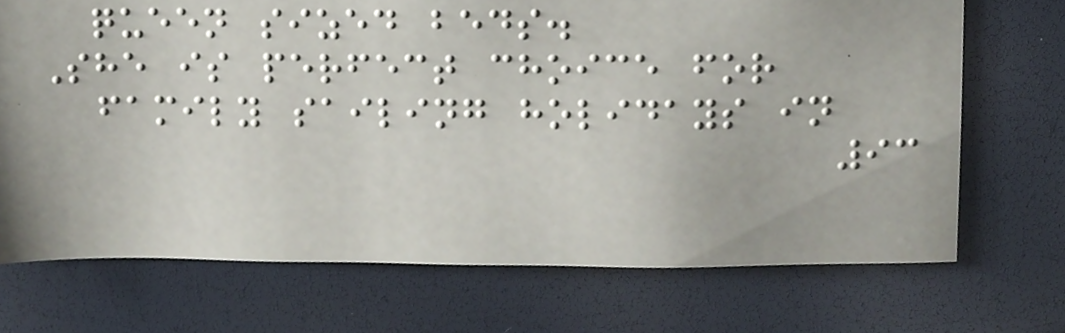queen sized beds.
She is perfect choice for
family sailing holidays in
93
